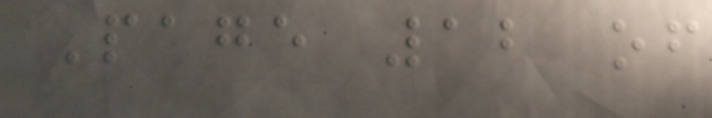Page 12 of
